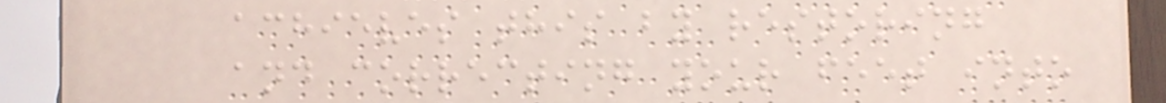achieves this by restoring
and correcting your feet into
